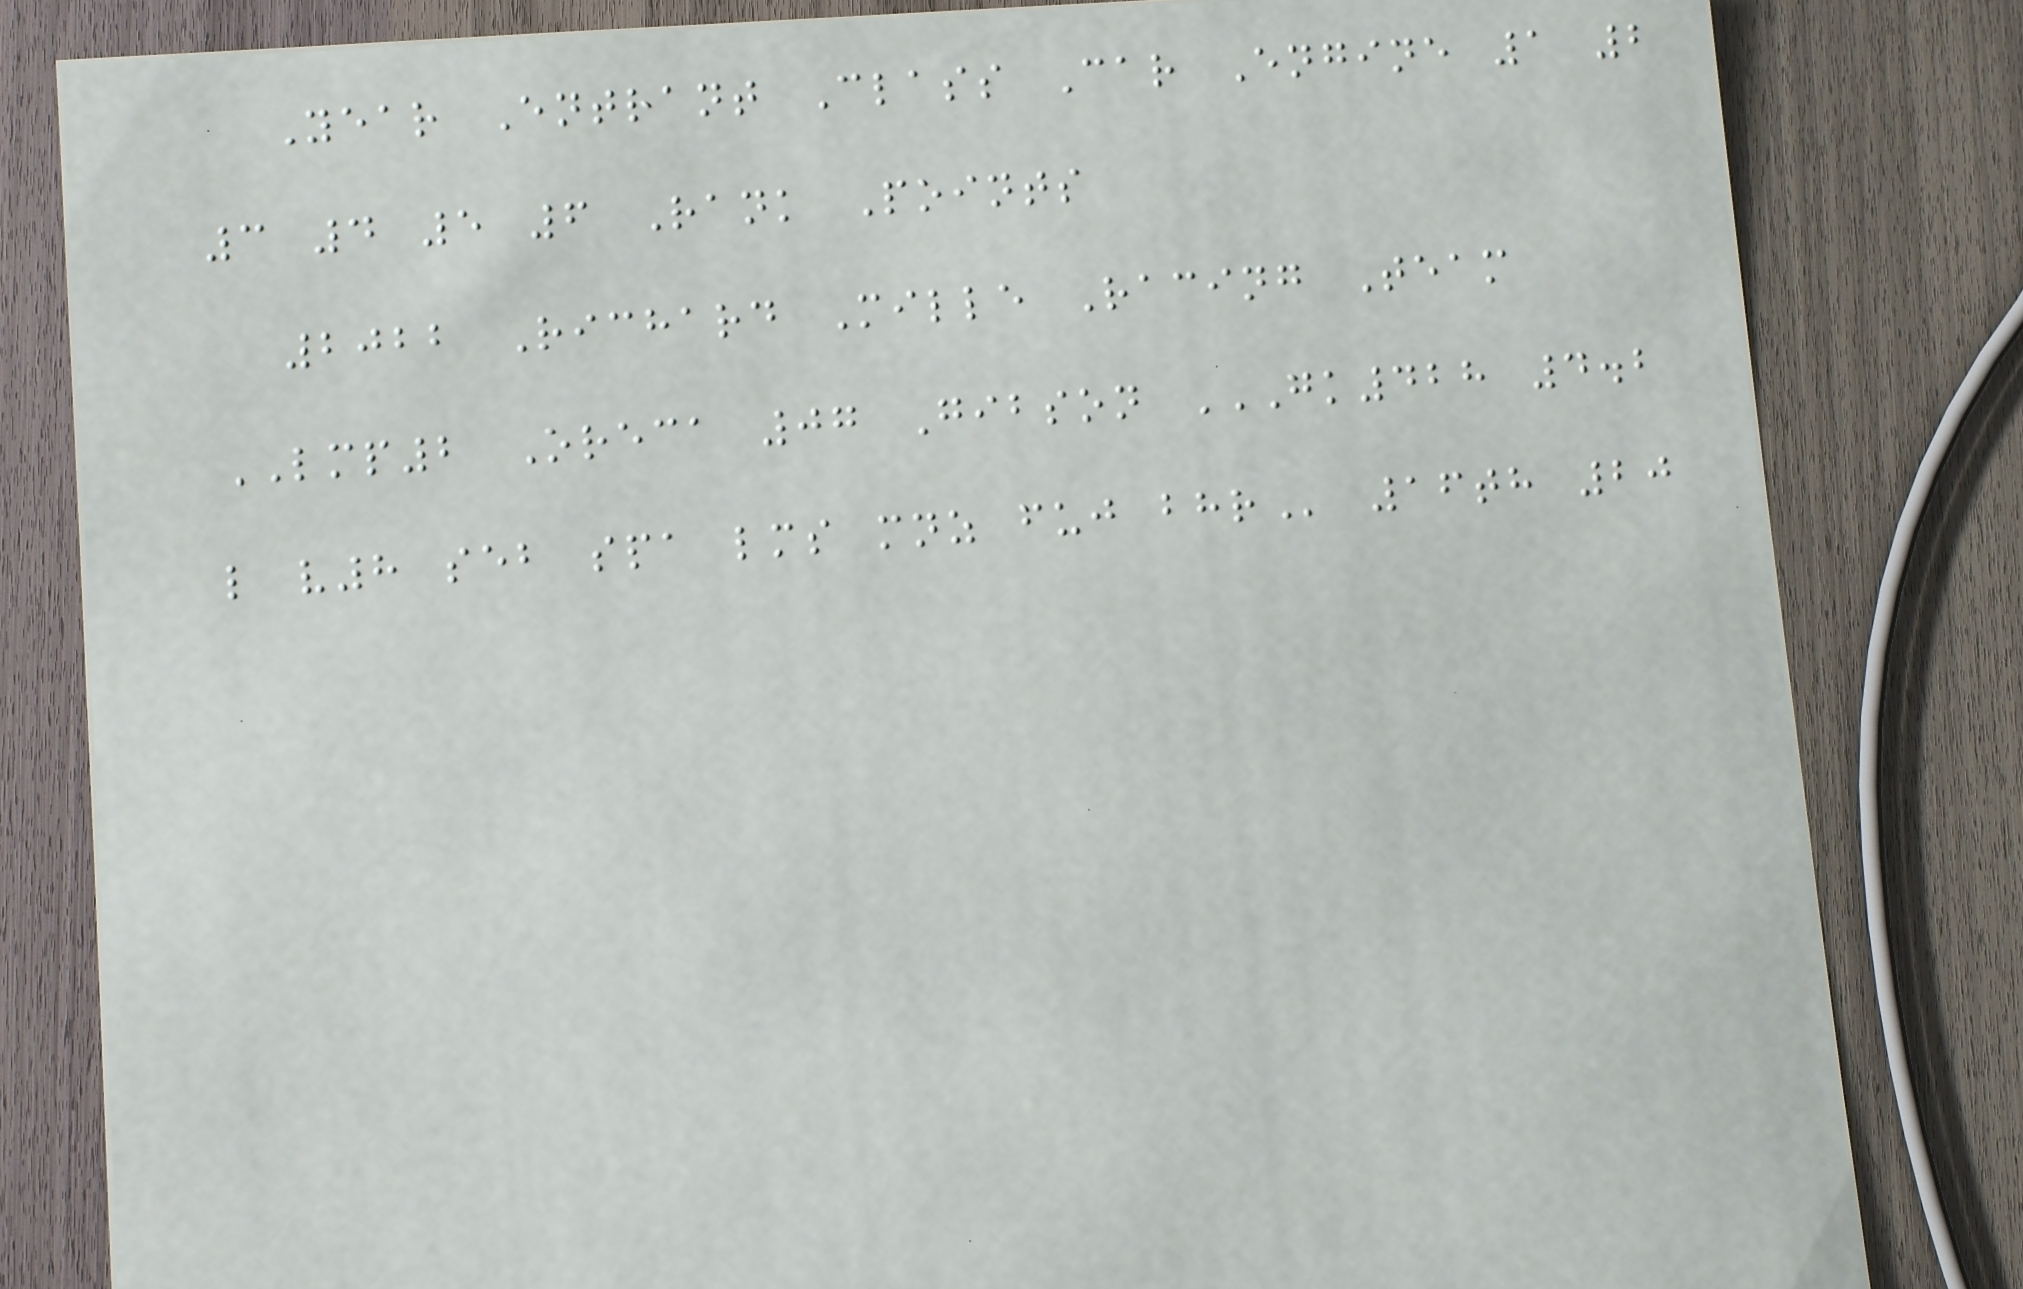Year Entrant Class Car Engine 1 2
3 4 5 6 Rank Points
2022 Richard Mille Racing Team
LMP2 Oreca 07 Gibson GK428 4.2
L V8 SEB SPA LMS MNZ FUJ BHR 16th 20
